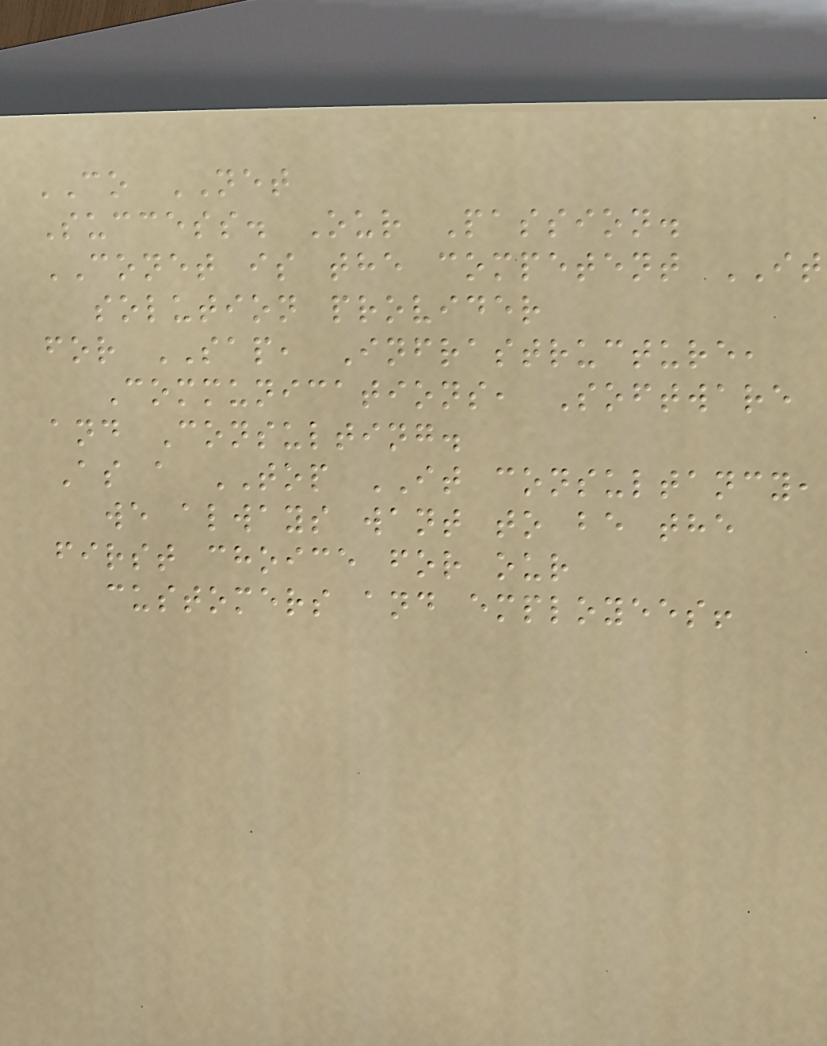CO NET
Success. Our Passion.
CONET is the competent IT
solution provider
for SAP, Infrastructure,
Communications, Software
and Consulting.
As a TOP IT consultancy,
we always want to be the
first choice for our
customers and employees!
